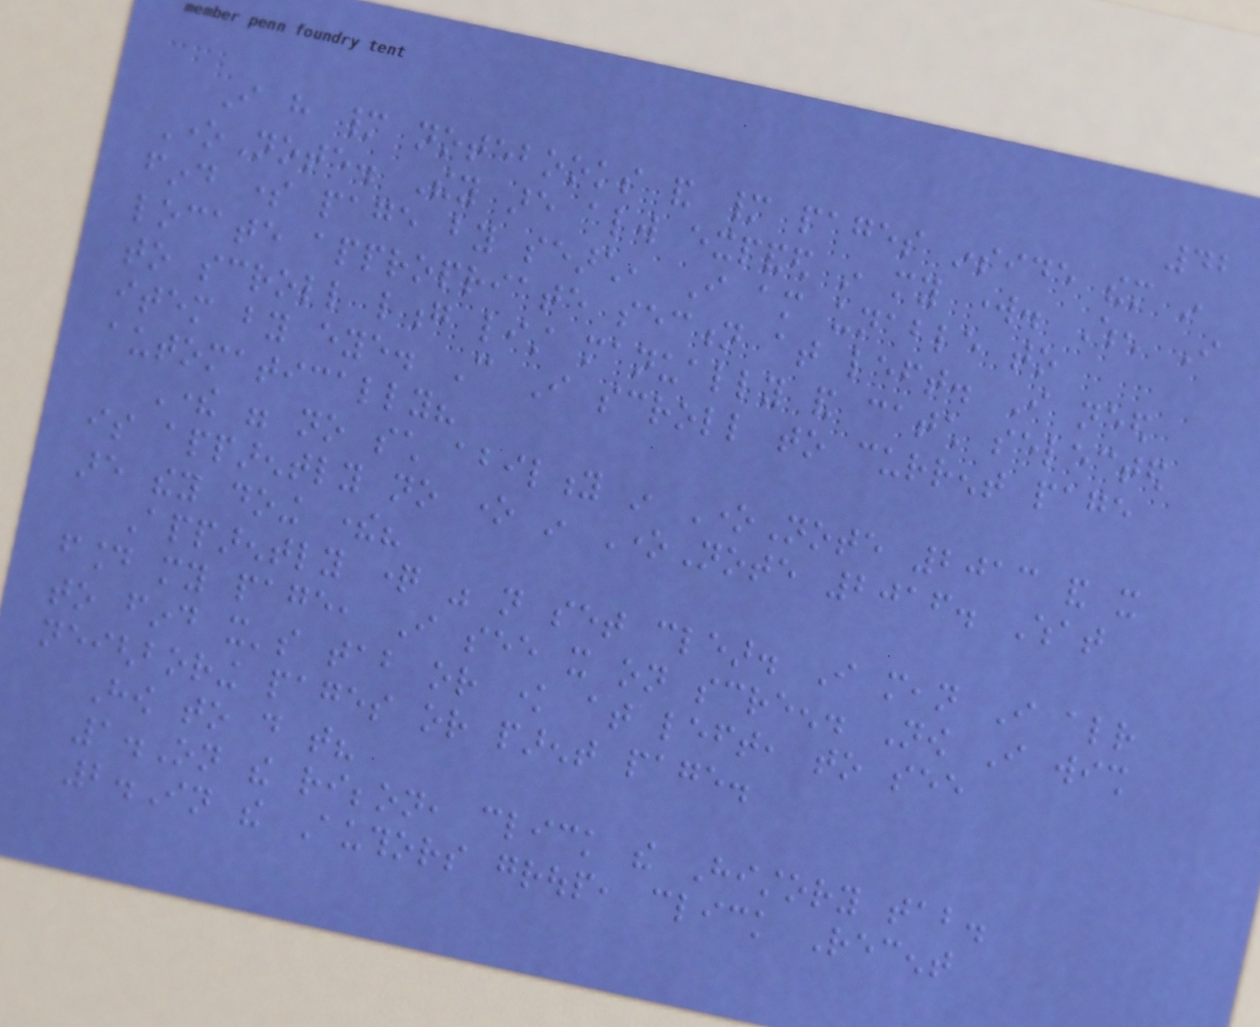42
I have many notebooks and many pages inside them in
OneNote. They are always expanded in my work. When I
find some page by search, I am unable to
locate appropriate section at left. I need
to scroll long list manually and catch selected
item by eye. Can I scroll to current page
automatically?
There were no such ability in OneNote 2013 and it
is apparently no one in OneNote 2016. What
are they doing there?
Apparently question was not set clear. I mean I already
found my page, I see it on screen. Now I wish
to find it's tab or know at left, to see
neighboring pages or parent page.
How to do that?
1.On the ribbon, click the History tab.
2.In the Authors group, click Recent
